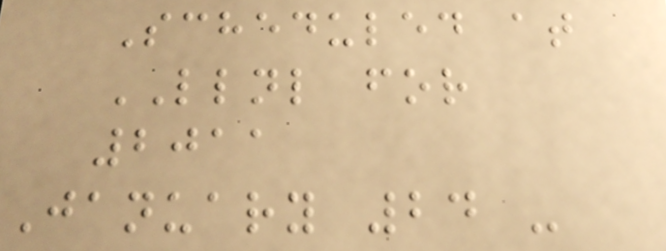Scheduled at
LLNL for
2011
January 24 -
